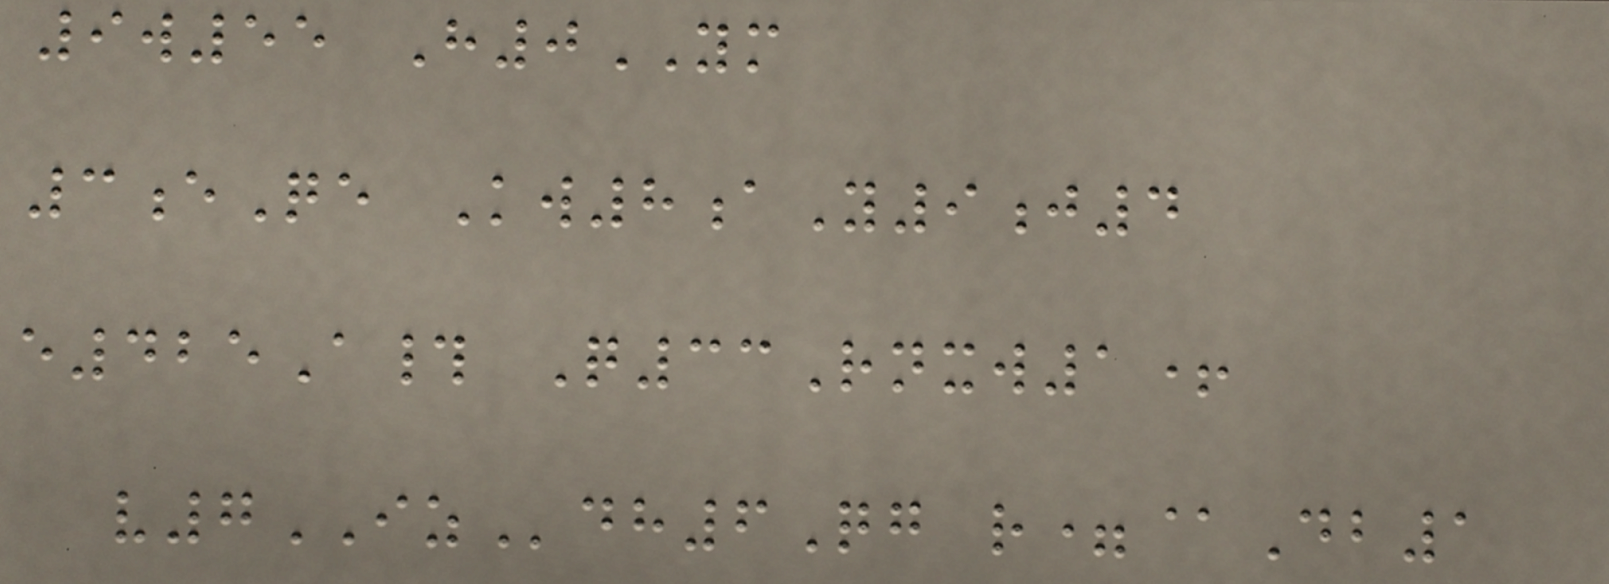9w55 H0YM
3eQe Kw8aY9j4
e425A# Q33Rnxw1+
v7IZdh6Qg r=@Db1
